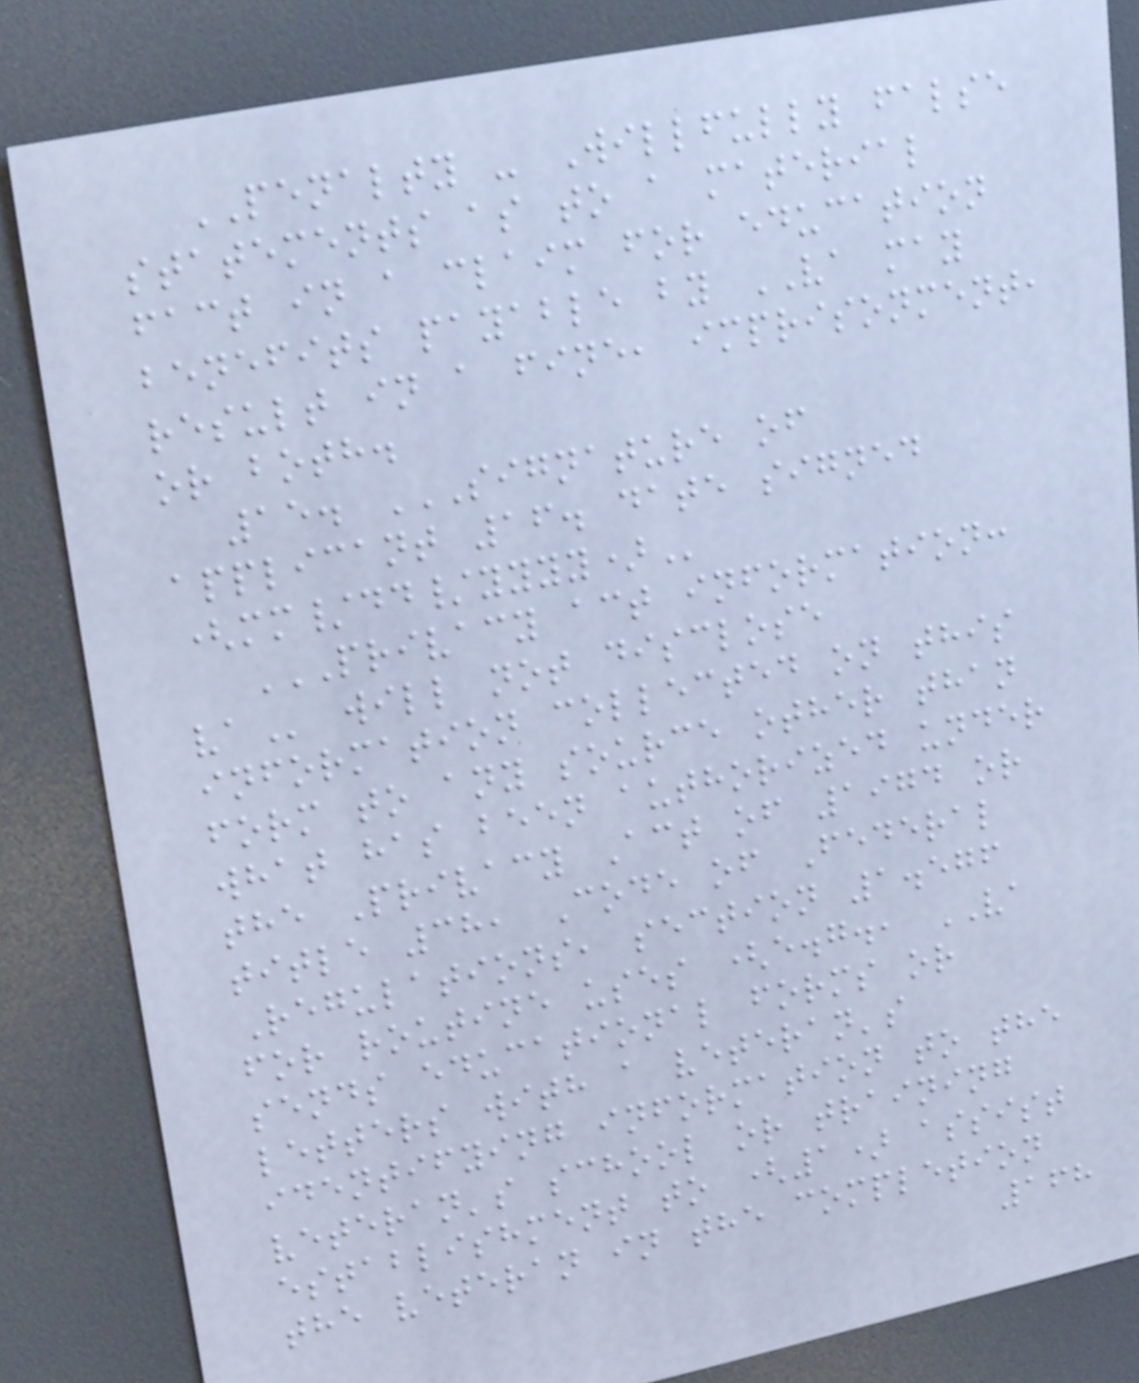PENALTY - Willfully false
statements as to a material
fact in a claim for education
benefits payable by VA may
result in a fine, imprisonment,
or both.
15. SIGNATURE OF
APPLICANT 16. DATE SIGNED
(MM/DD/YYYY)
PRIVACY ACT INFORMATION:
VA will not disclose
information collected on this
form to any source other than
what has been authorized under
the Privacy Act of 1974 or
title 38, Code of Federal
Regulations, section 1.576
for routine uses (e.g., VA
sends educational forms or
letters with a veteran's
identifying information to the
veteran's school or training
establishment to (1) assist
the veteran in the completion
168
